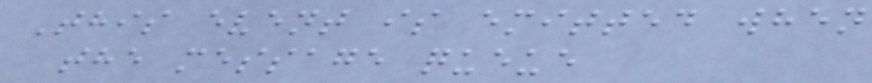This event is emitted when
the message queue
